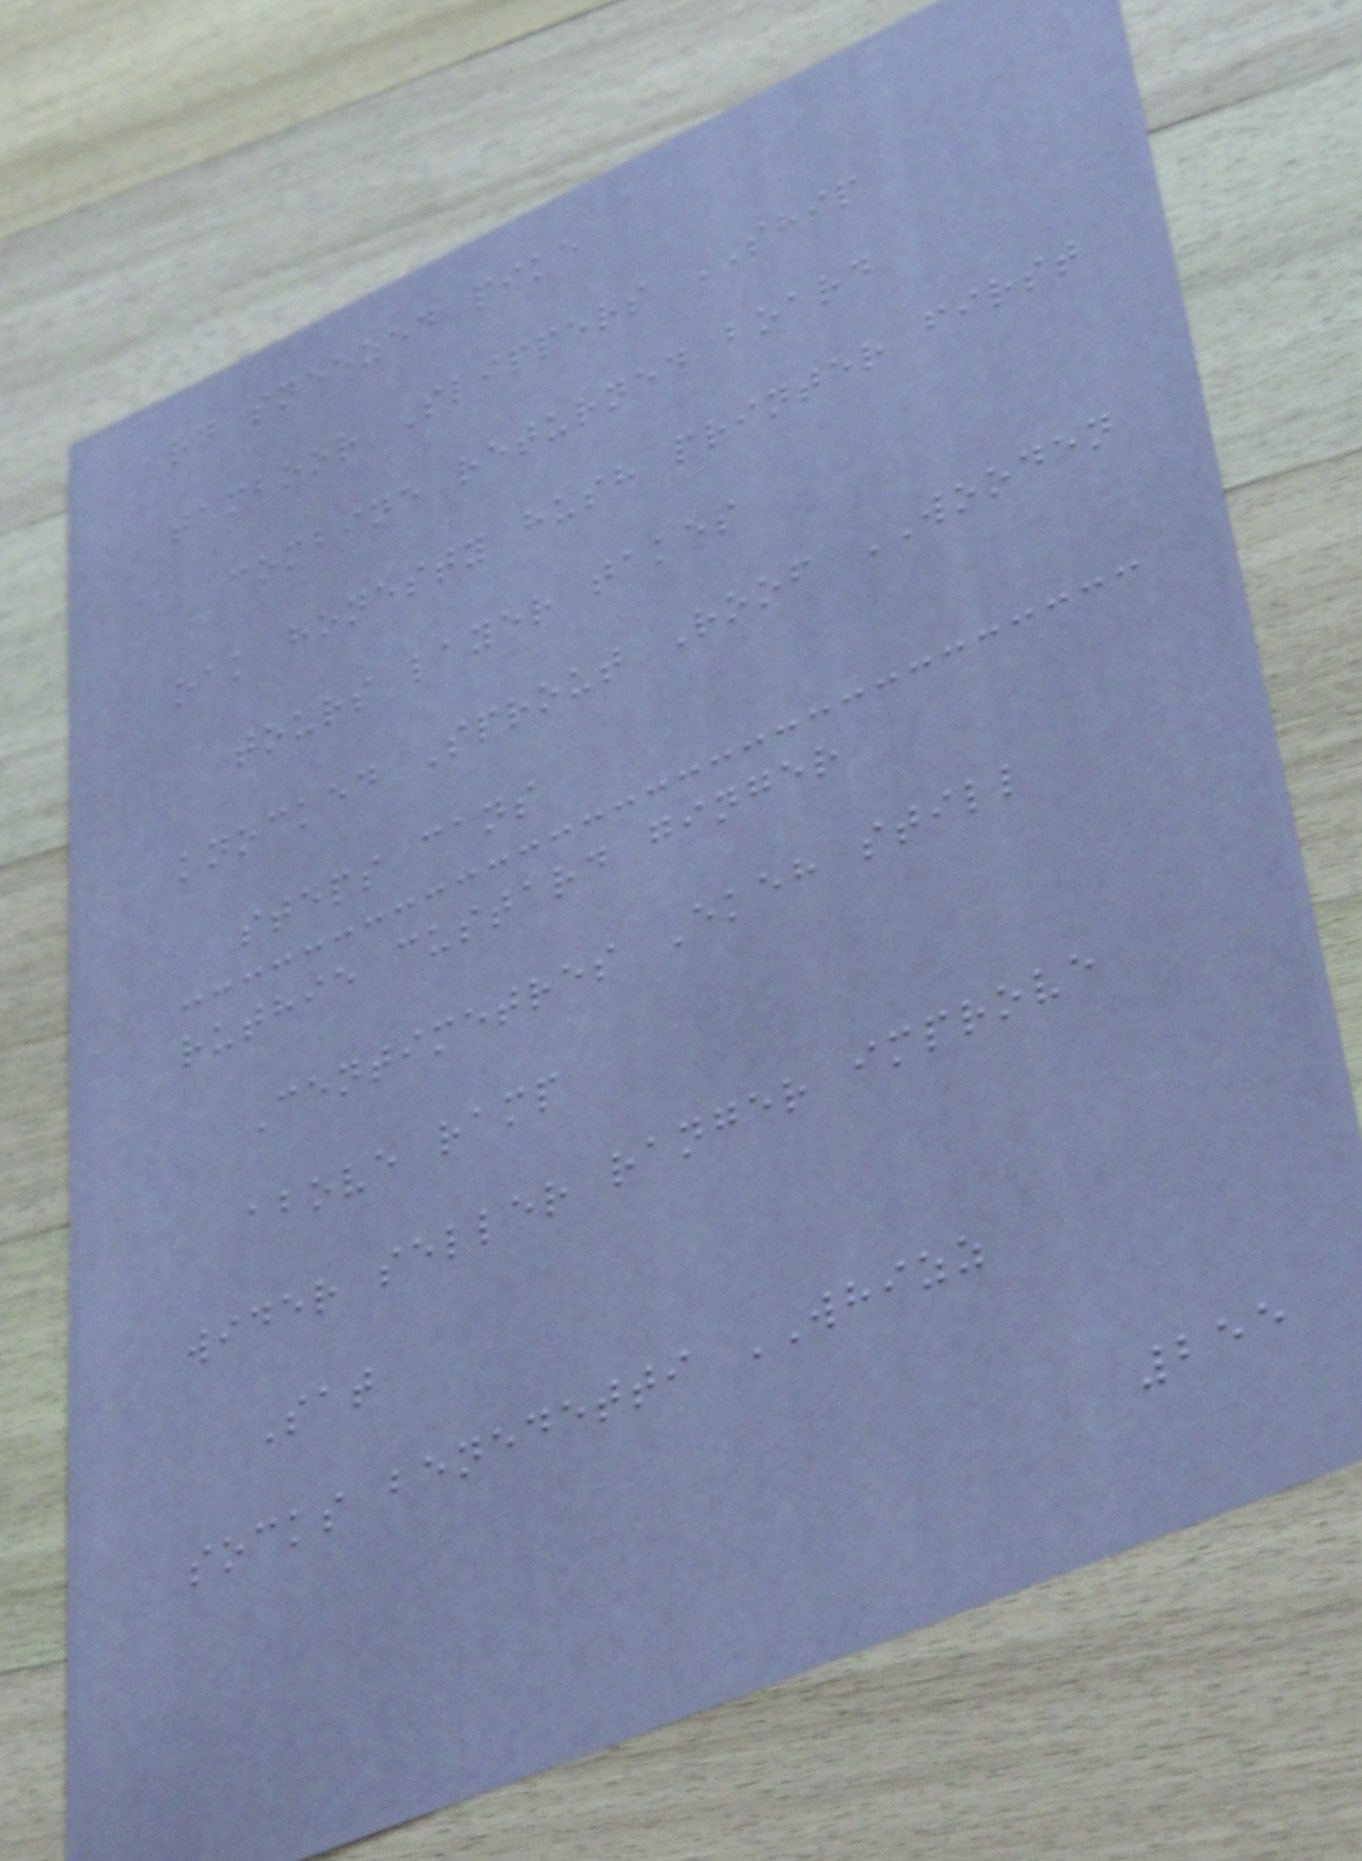rd sneezed pike
tamboor Slippers SHIP
combine returned board
oak honesty hush printer first
tours layer takes
knocked Sprout Roof WOODEN
steps cans
ruthie custard ginger
Centimetres Ekeh still
above ramp
wider seller ranger improve
Sat
socks benedetti WHIZZ
255
